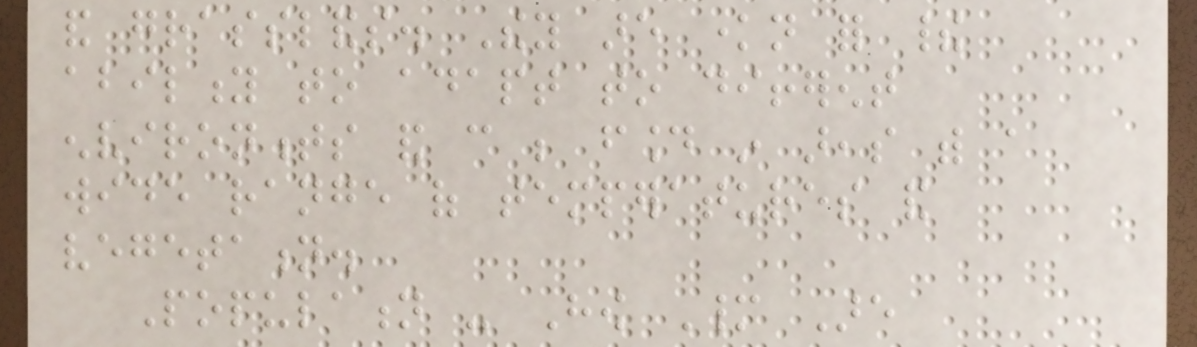and grasslands. They are known for their
ability to adapt to different
environments and can be found in areas with a
wide range of temperatures and
vegetation.
Population - How Many Are
